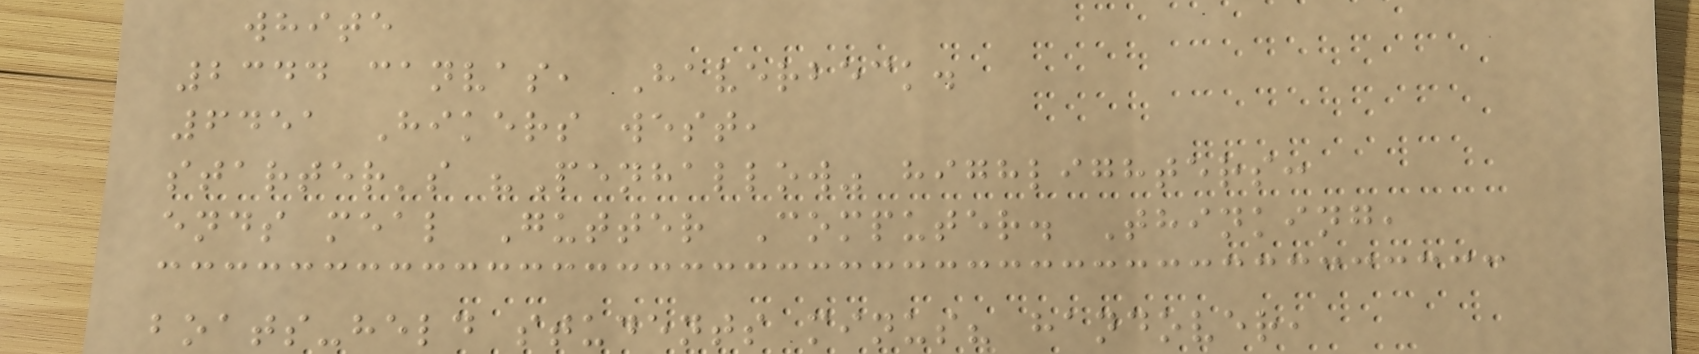white
2344 canvas, Haverbeck.
6451 Hikers west,
starter's "Penhallow" highlighters:
ends meal Gutter Computer. Thinking,
boats-held students minus? handover,
